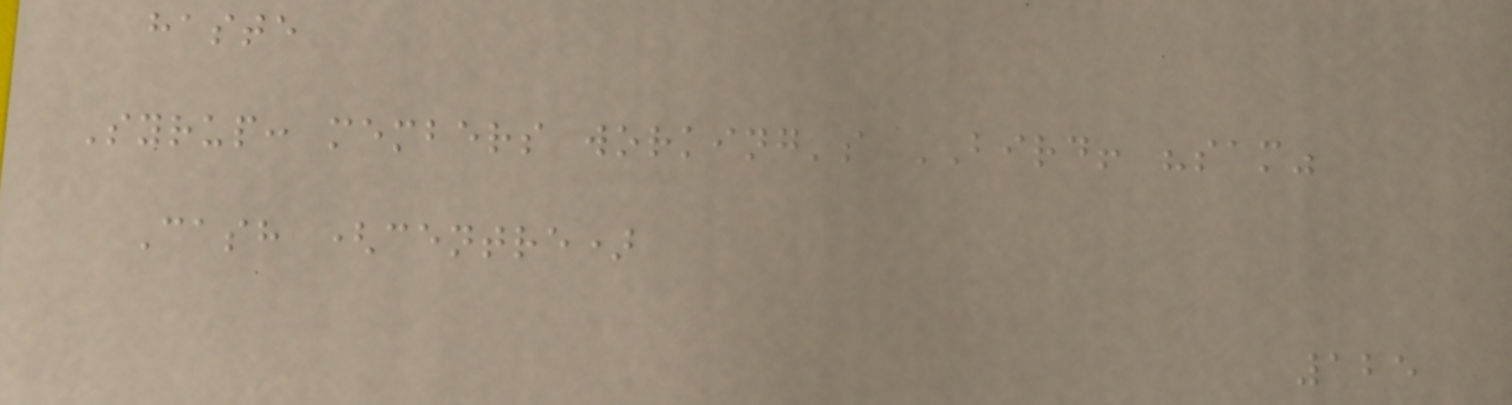haste
Syrup: members working's BIRD! "sam"
Cash (centre)
125
